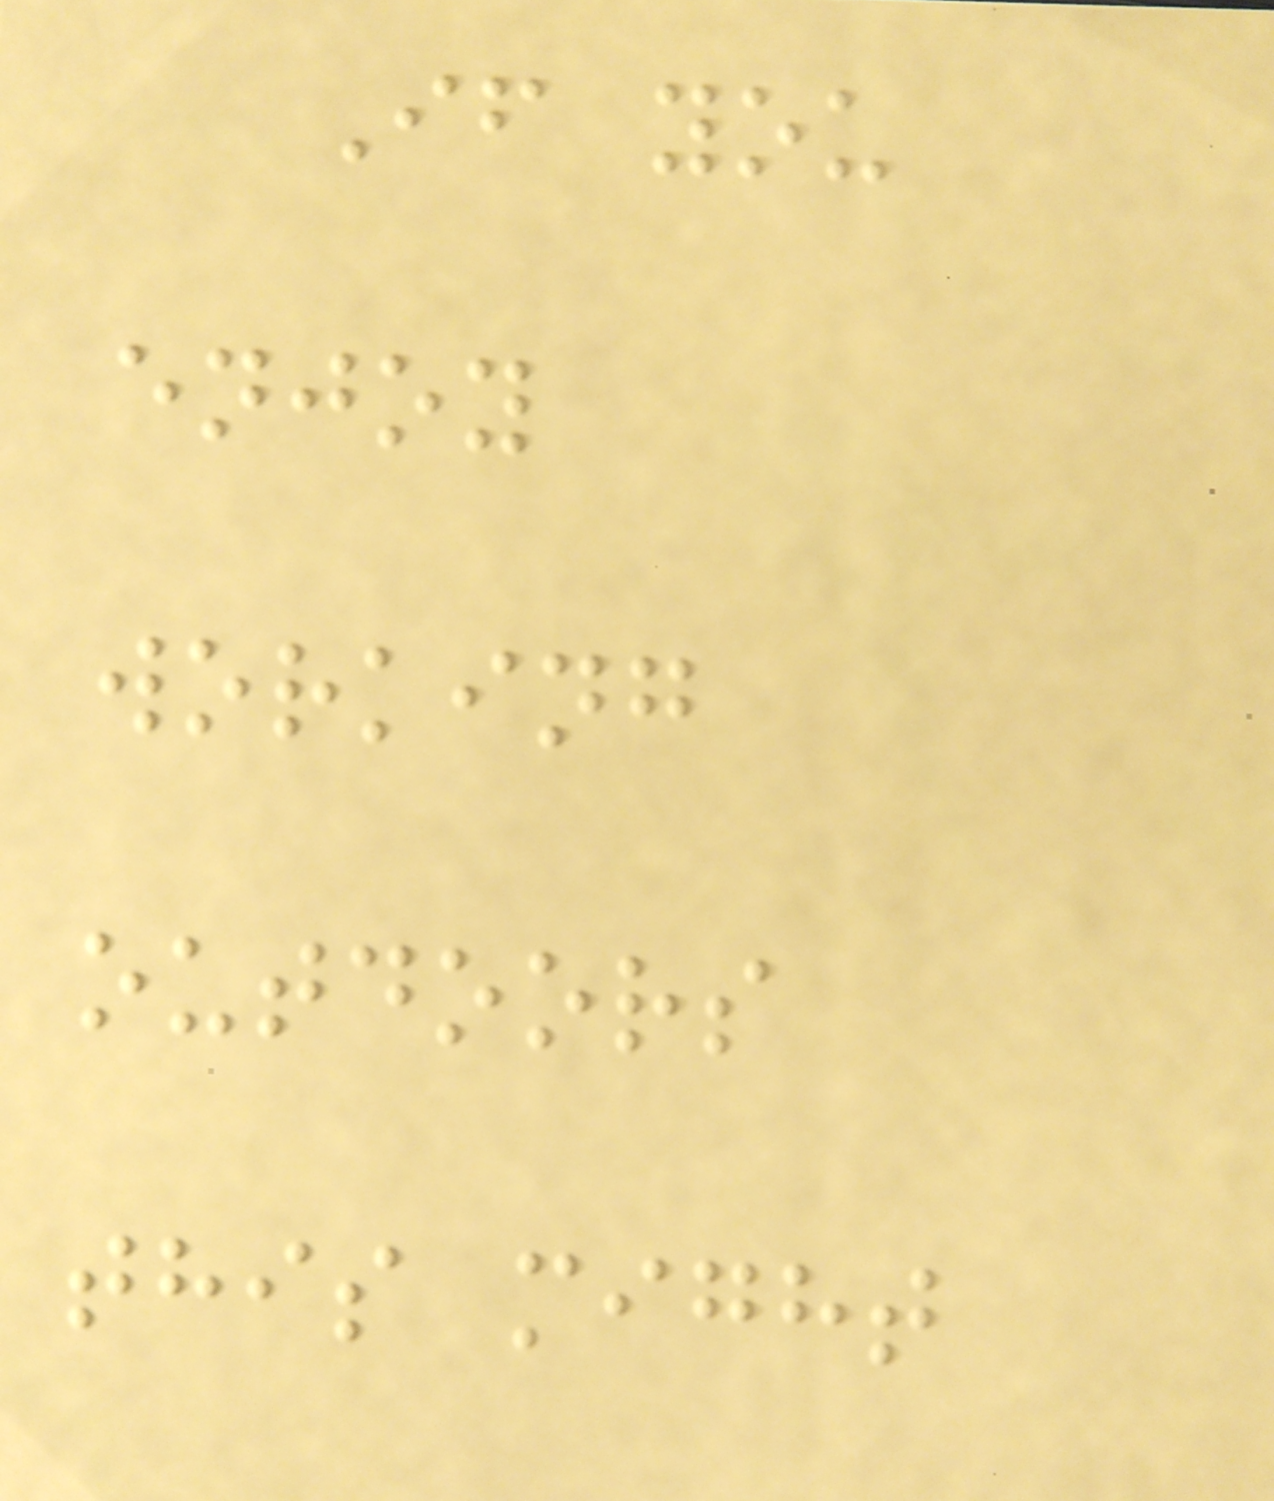If you
enjoy
working
outdoors
this might
